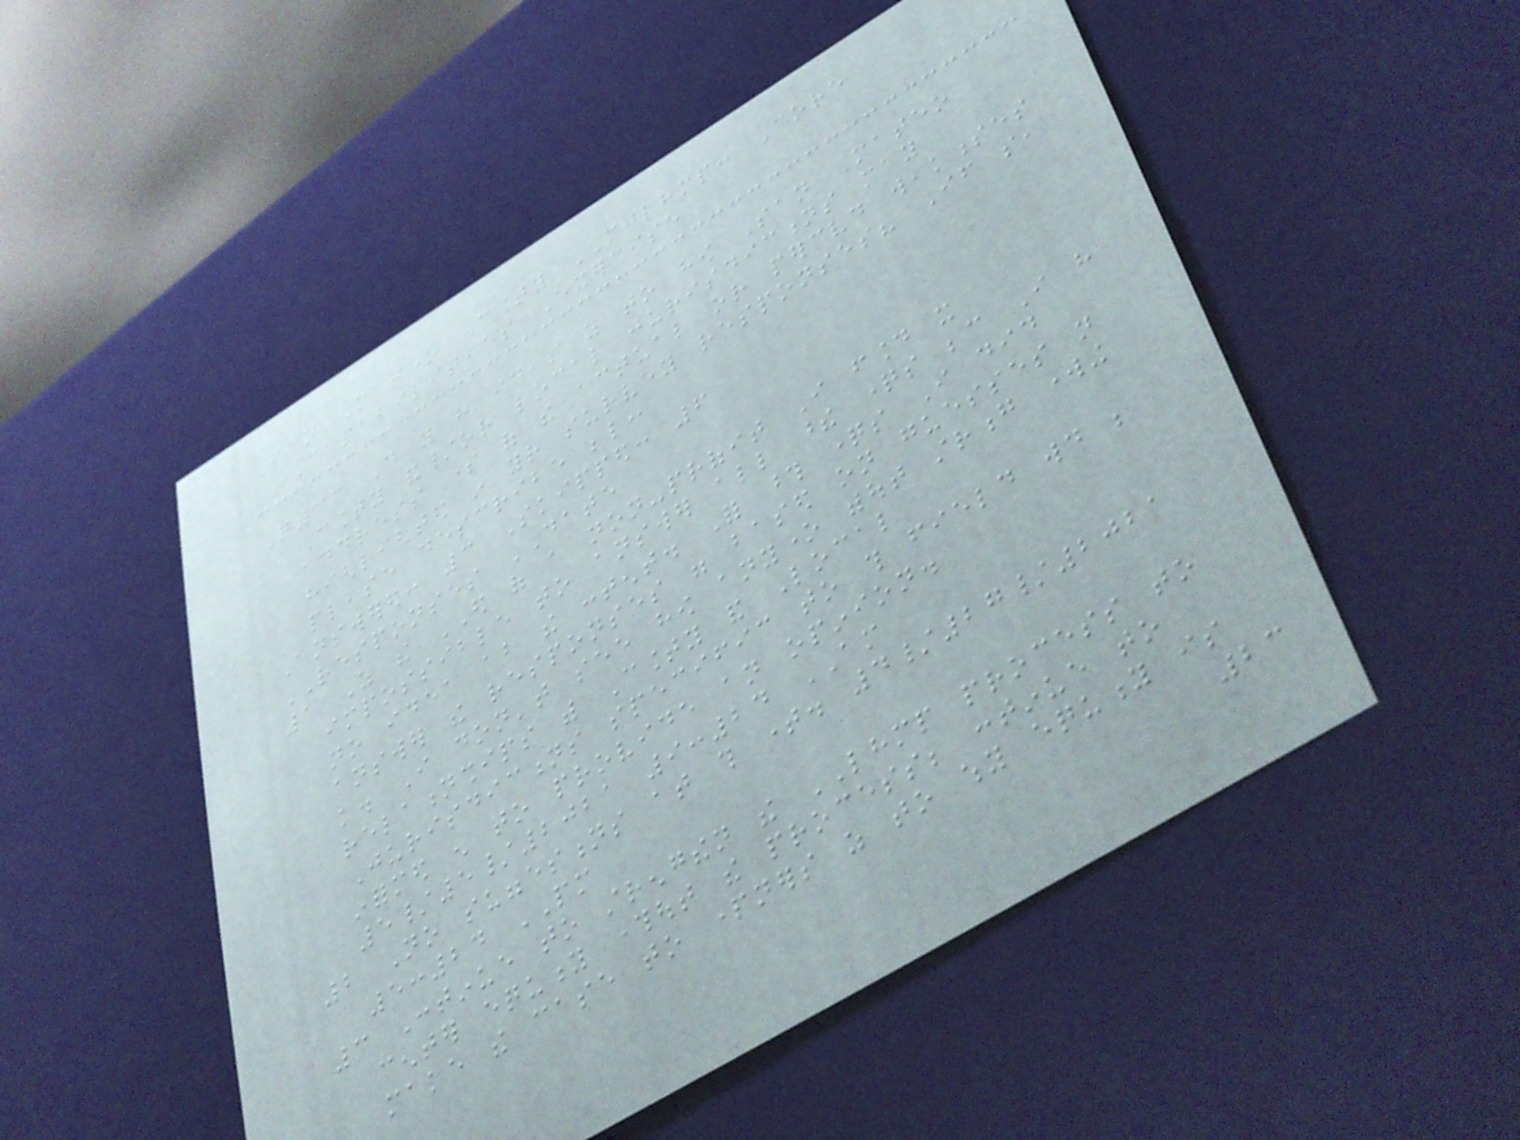San Mateo County MJLHMP: Core
Capabilities Exercise
Q33 Do you have ideas as to how San Mateo
County and/or local jurisdictions may
address some of the actual or perceived weaknesses
highlighted in your survey responses? If so,
please describe below:
Answered: 3 Skipped: 6
RESPONSES DATE
1 As the ED of a non-profit I found it
impossible to answer all these questions because I have
no idea about the content. For those questions I did
answer the responses were based on guesses not
knowledge. I don't see how anyone without strong working
relationships with County and Local
Jurisdictions specific to this field would be
informed enough to provide an opinion.
5/5/2021 9:24 AM
2 No suggestions at this time. 4/27/2021
5:24 PM
3 Continue to strengthen the LHMP process to
center equity throughout the process; continue to
make the case to partners as to why equity is
23
